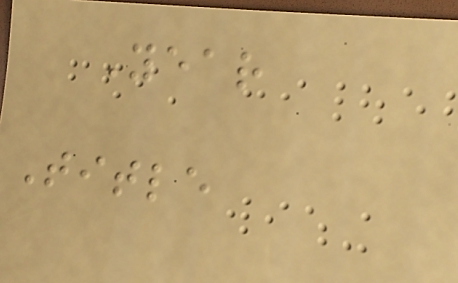Year
Title
